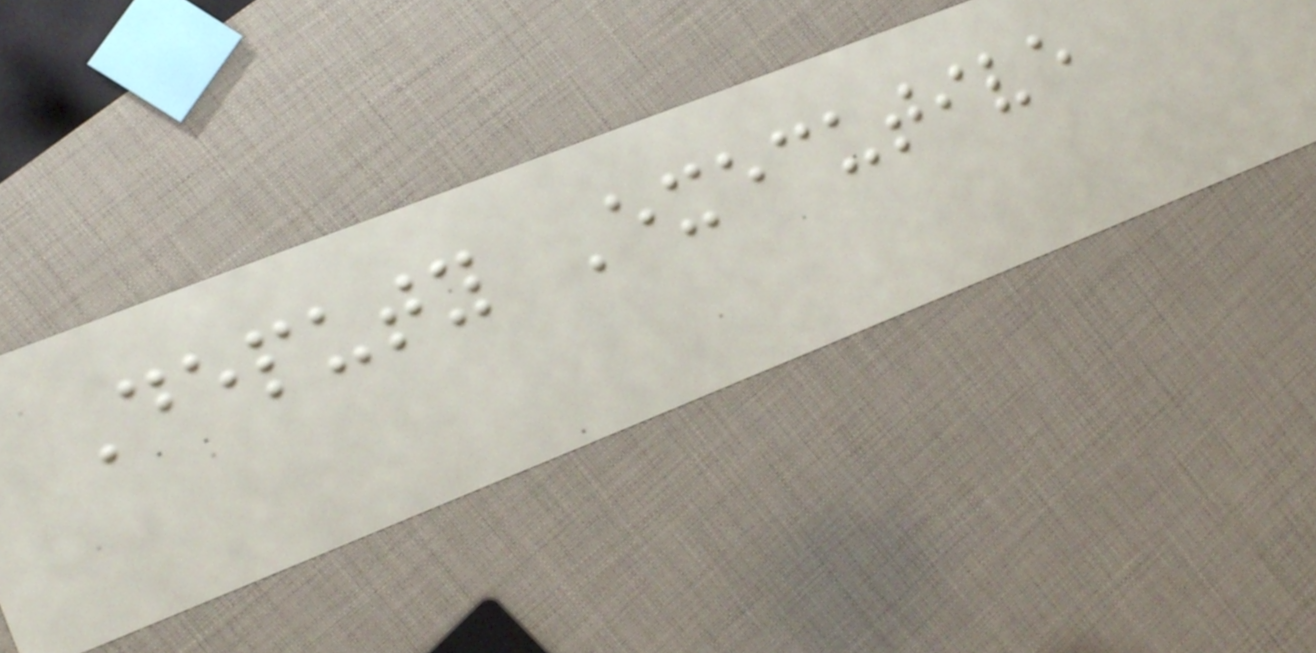Deputy Executive
